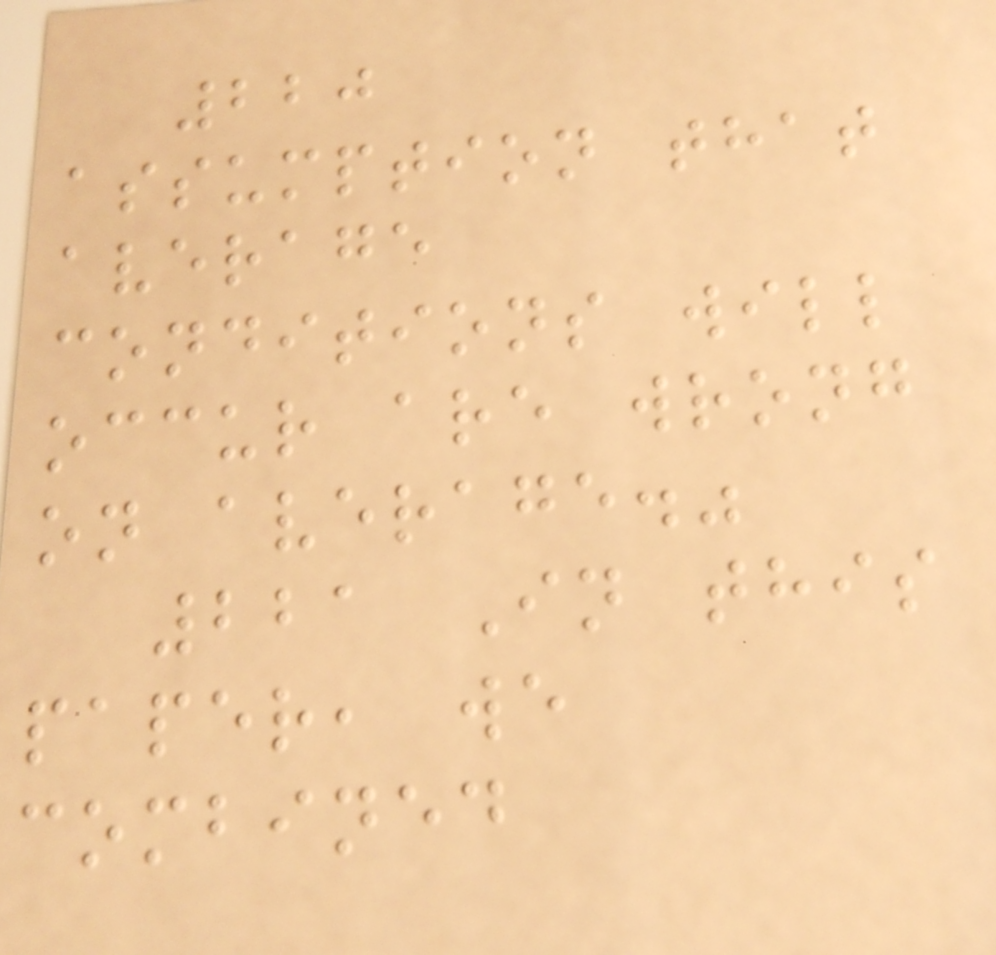220
assumption that
average
conditions will
occur are wrong
on average."
221 In this
paper, we
combined
